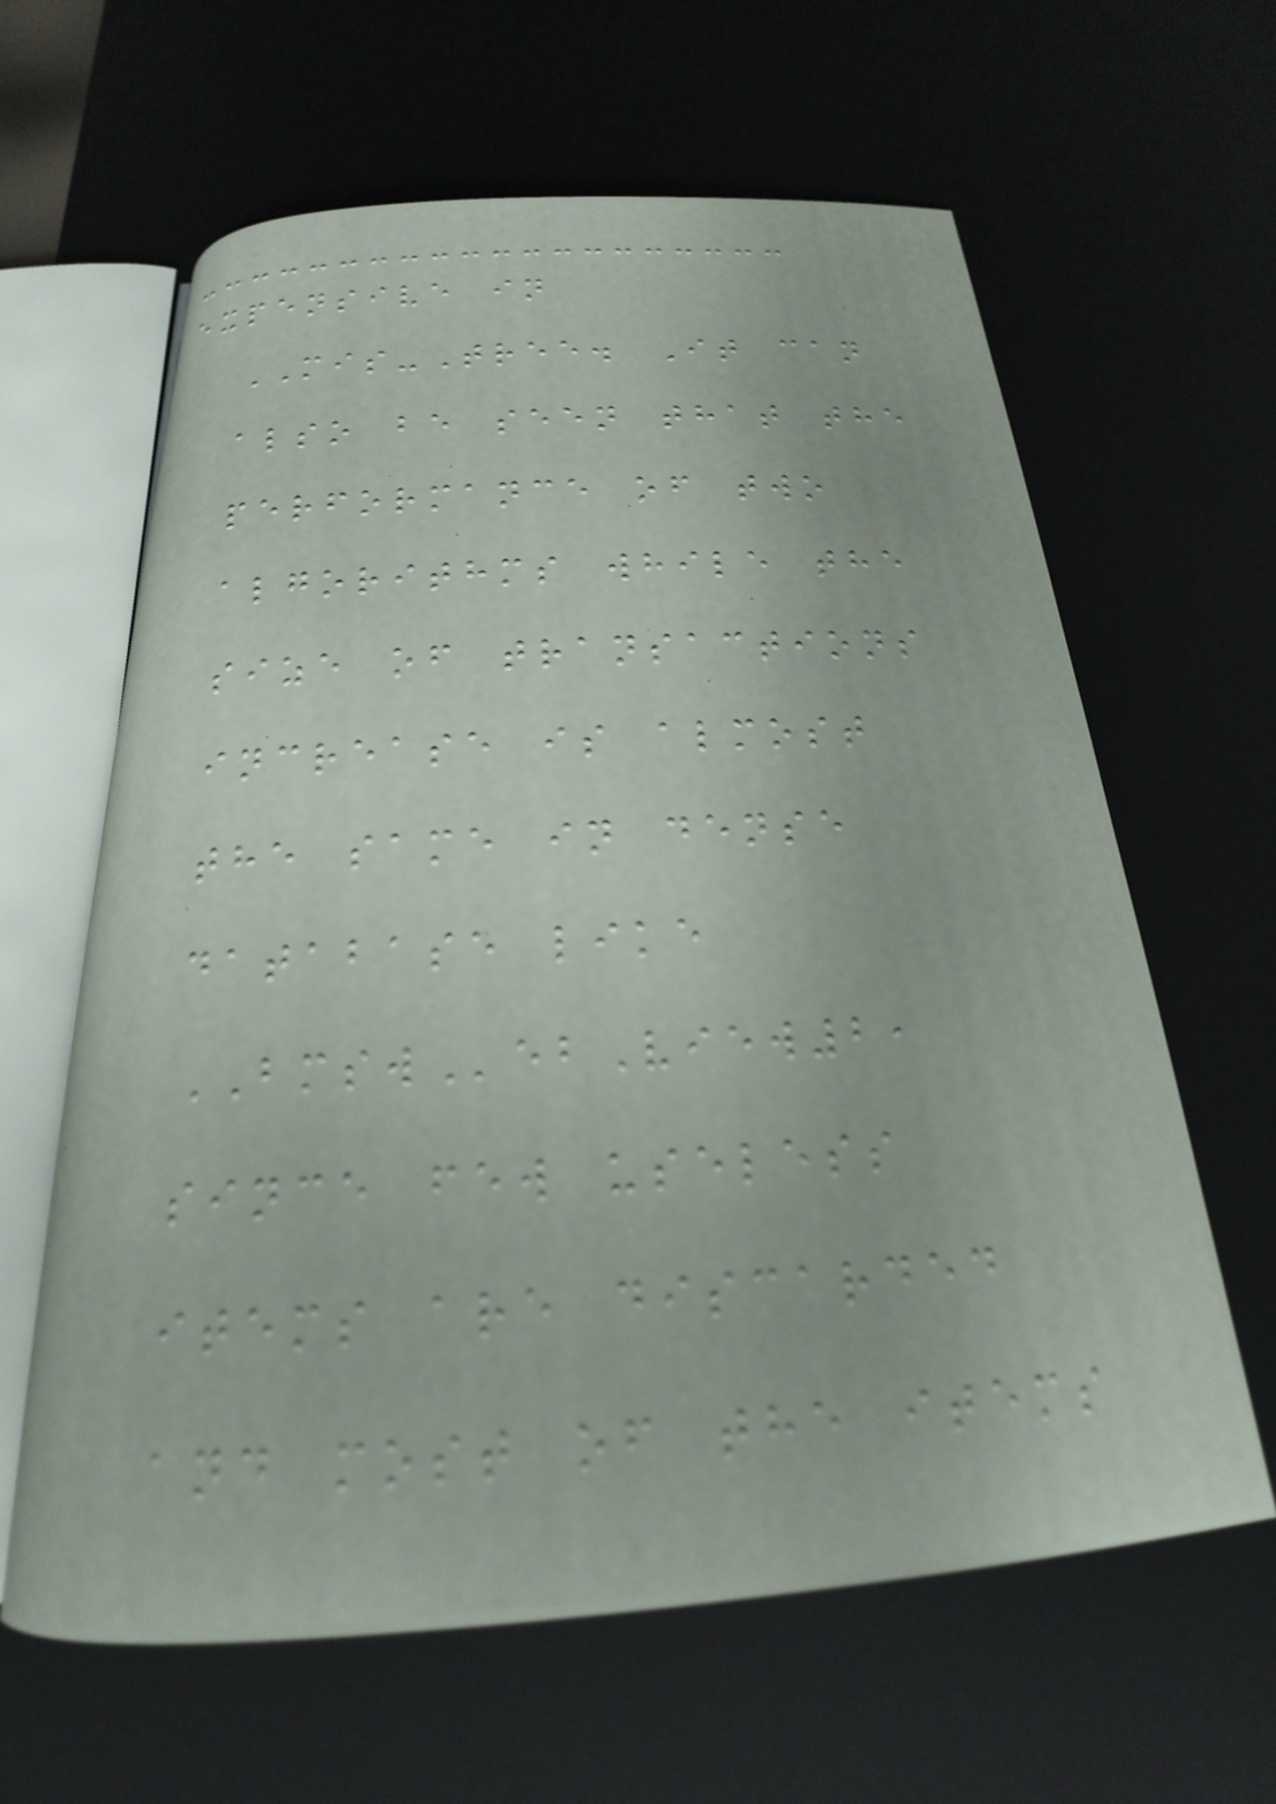expensive in
MIS-Tree. It can
also be seen that the
performance of two
algorithms while the
size of transactions
increase is almost
the same in dense
database like
BMSWebView2,
since few useless
items are discarded
and most of the items
